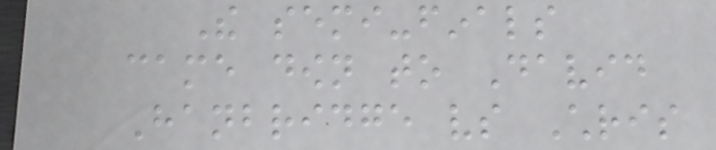The semi-finals
came down to David
Hanbridge vs Chris
